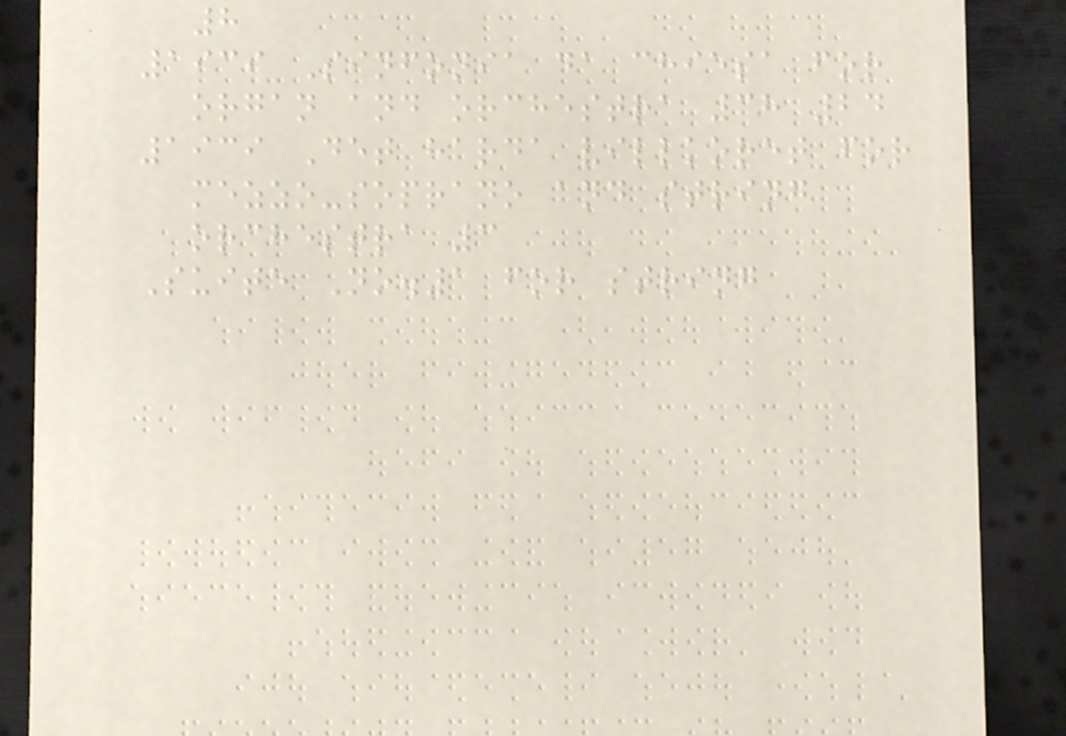8
1939 Sinfonia da chiesa for
organ and orchestra 38 24
1939 Det harda villkoret for
mezzo-soprano and string
orchestra 3
Suite No.1 for string
